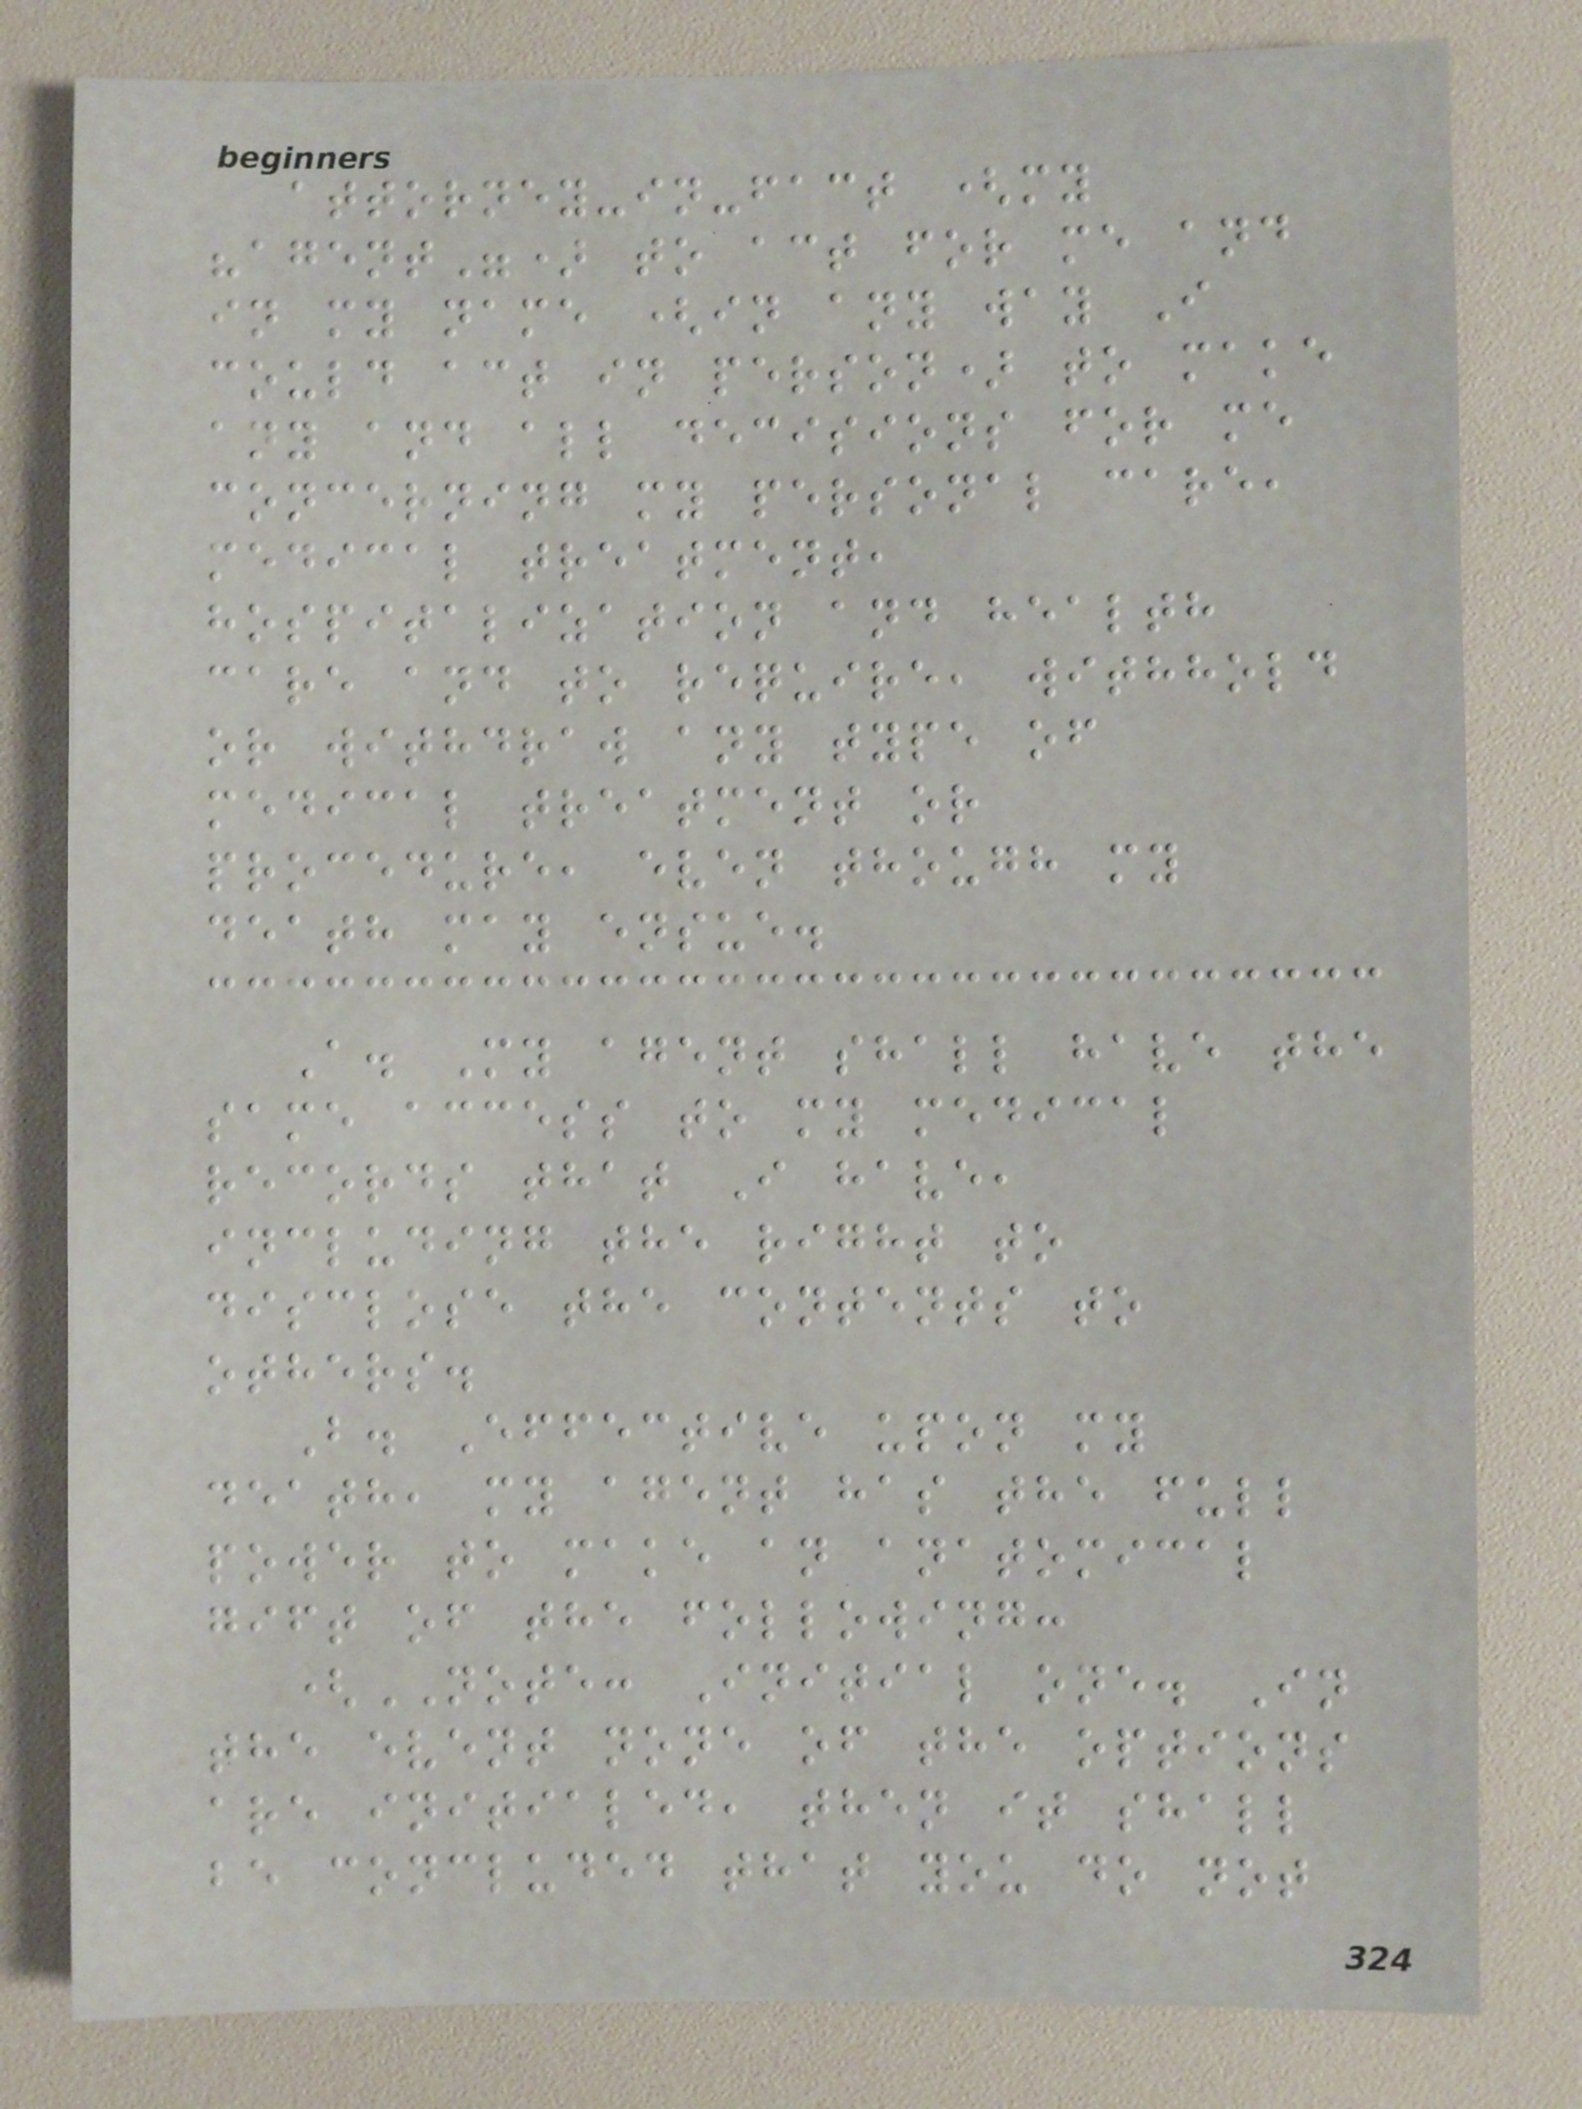attorney-in-fact (my
"agent") to act for me and
in my name (in any way I
could act in person) to make
any and all decisions for me
concerning my personal care,
medical treatment,
hospitalization and health
care and to require, withhold
or withdraw any type of
medical treatment or
procedure, even though my
death may ensue.
A. My agent shall have the
same access to my medical
records that I have,
including the right to
disclose the contents to
others.
B. Effective upon my
death, my agent has the full
power to make an anatomical
gift of the following:
(NOTE: Initial one. In
the event none of the options
are initialed, then it shall
be concluded that you do not
